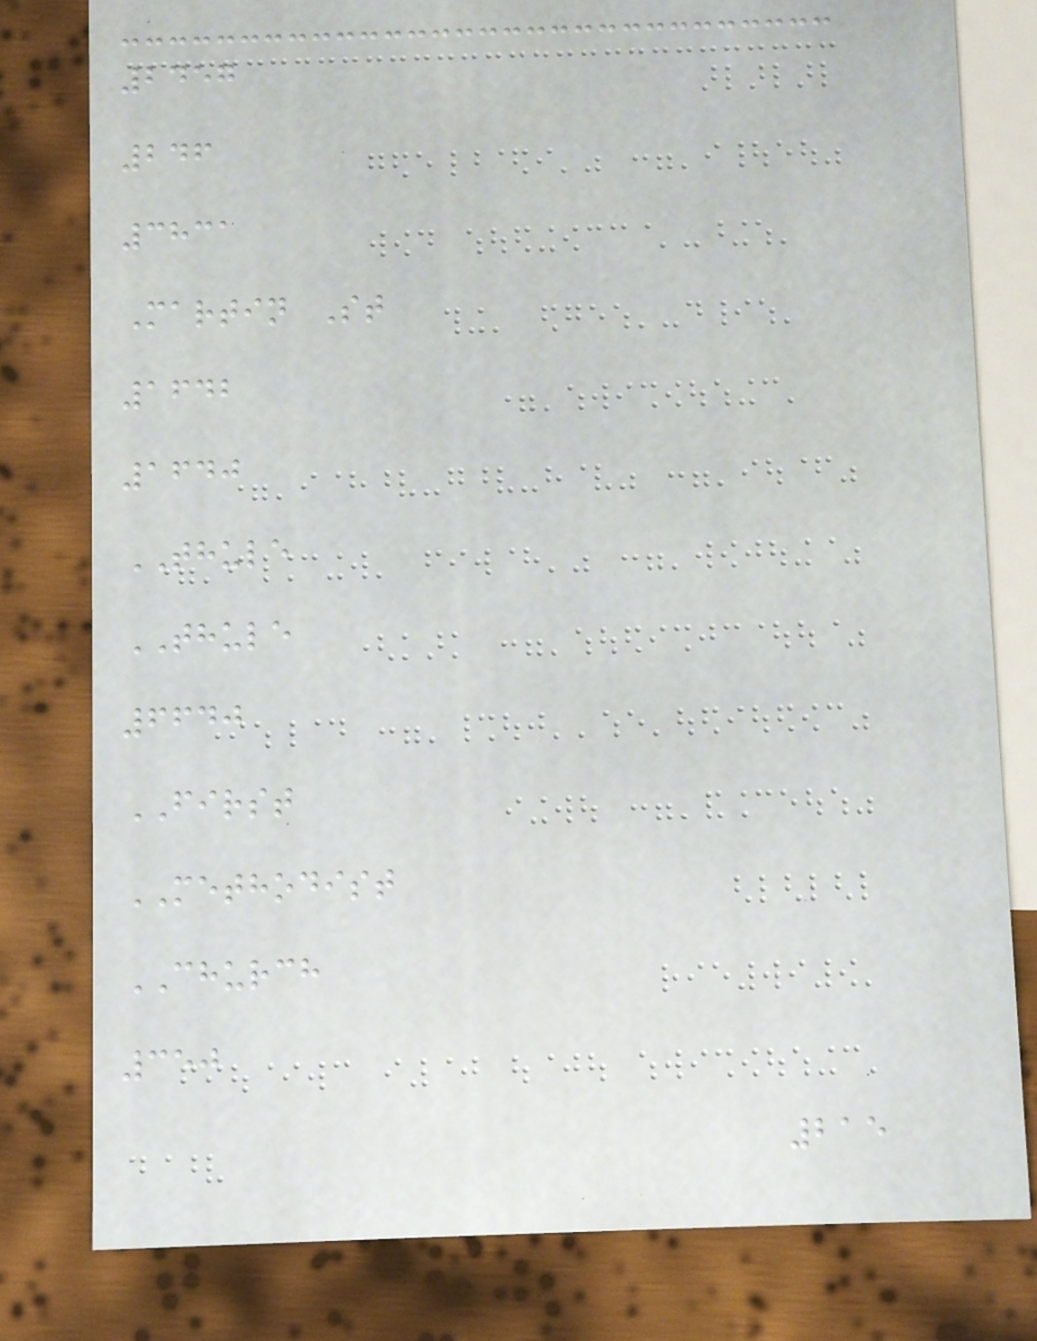2457
246
3831
Martin St
1642
1640
THULE
THULE
6640
FIRST
METHODIST
CHURCH
350
215
